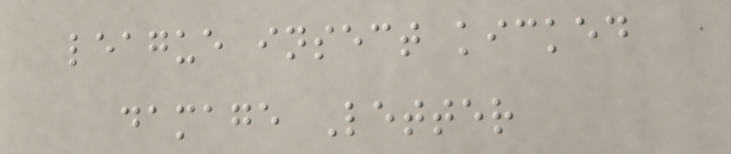league insect kicked
damage Letter
